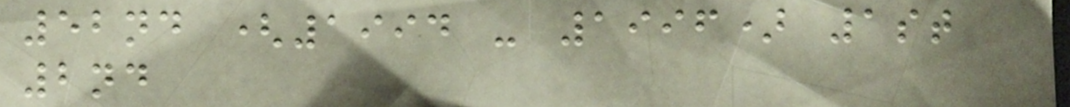52nd (1994 - 1996) 1st
2nd
